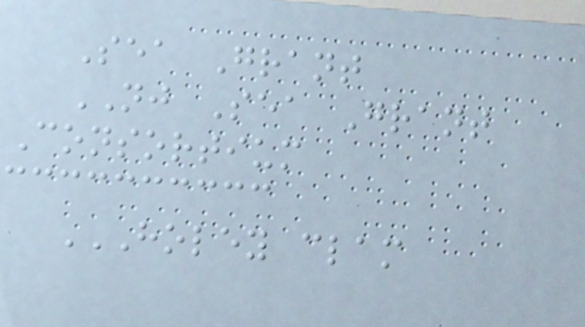Sea Grant
NJ Sea Grant
Consortium
HOLEY CLAM
